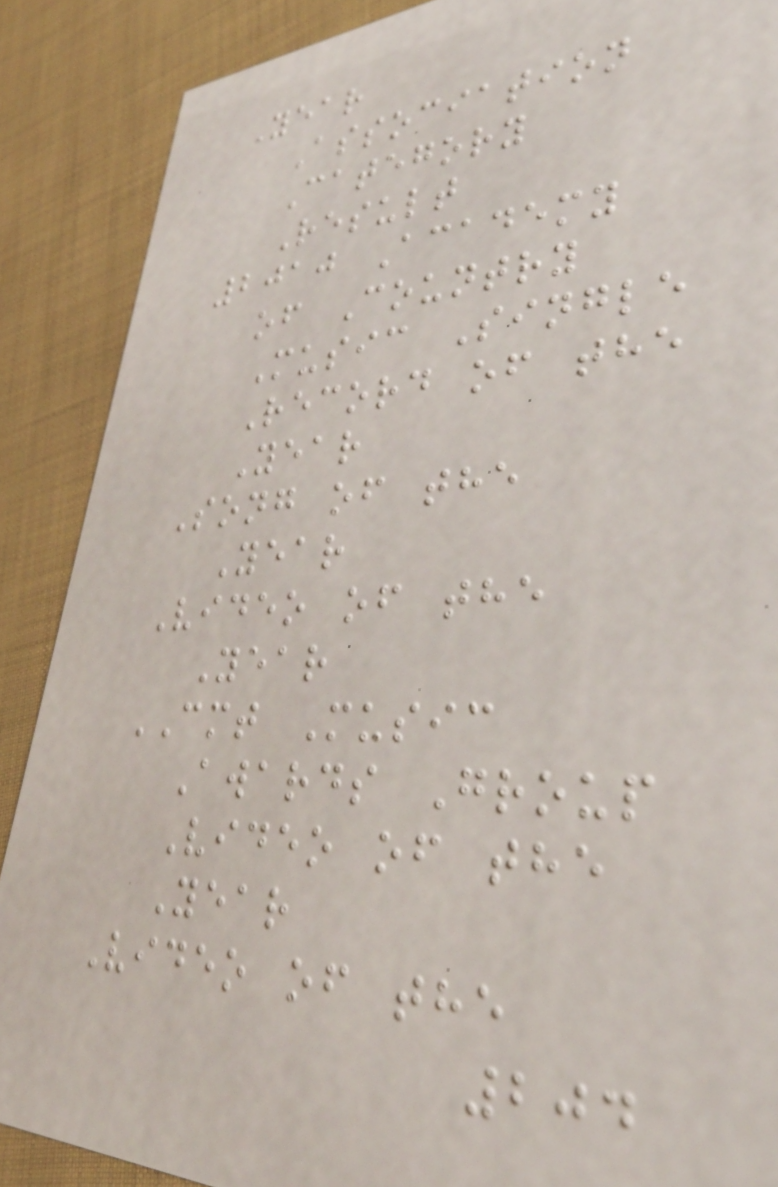Year
Association
Category
Result
2010 Academy
of Country
Music Single
Record of the
Year
Song of the
Year
Video of the
Year
CMT Music
Awards Group
Video of the
Year
Video of the
204
